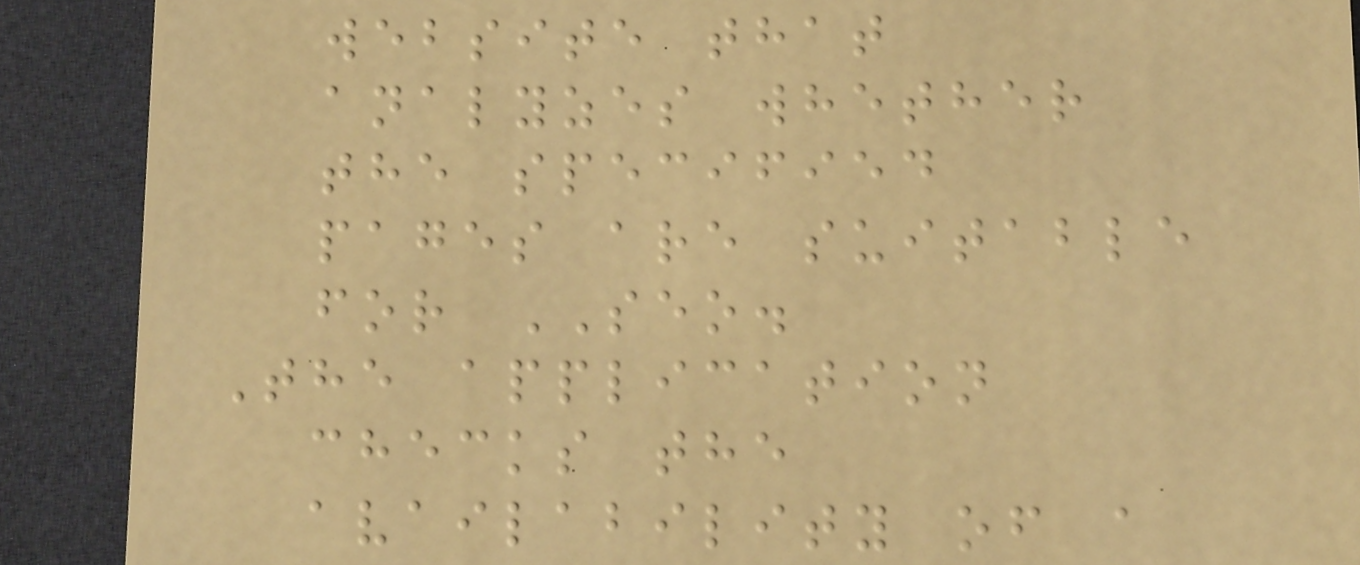website that
analyzes whether
the specified
pages are suitable
for SEO.
The application
checks the
availability of a
